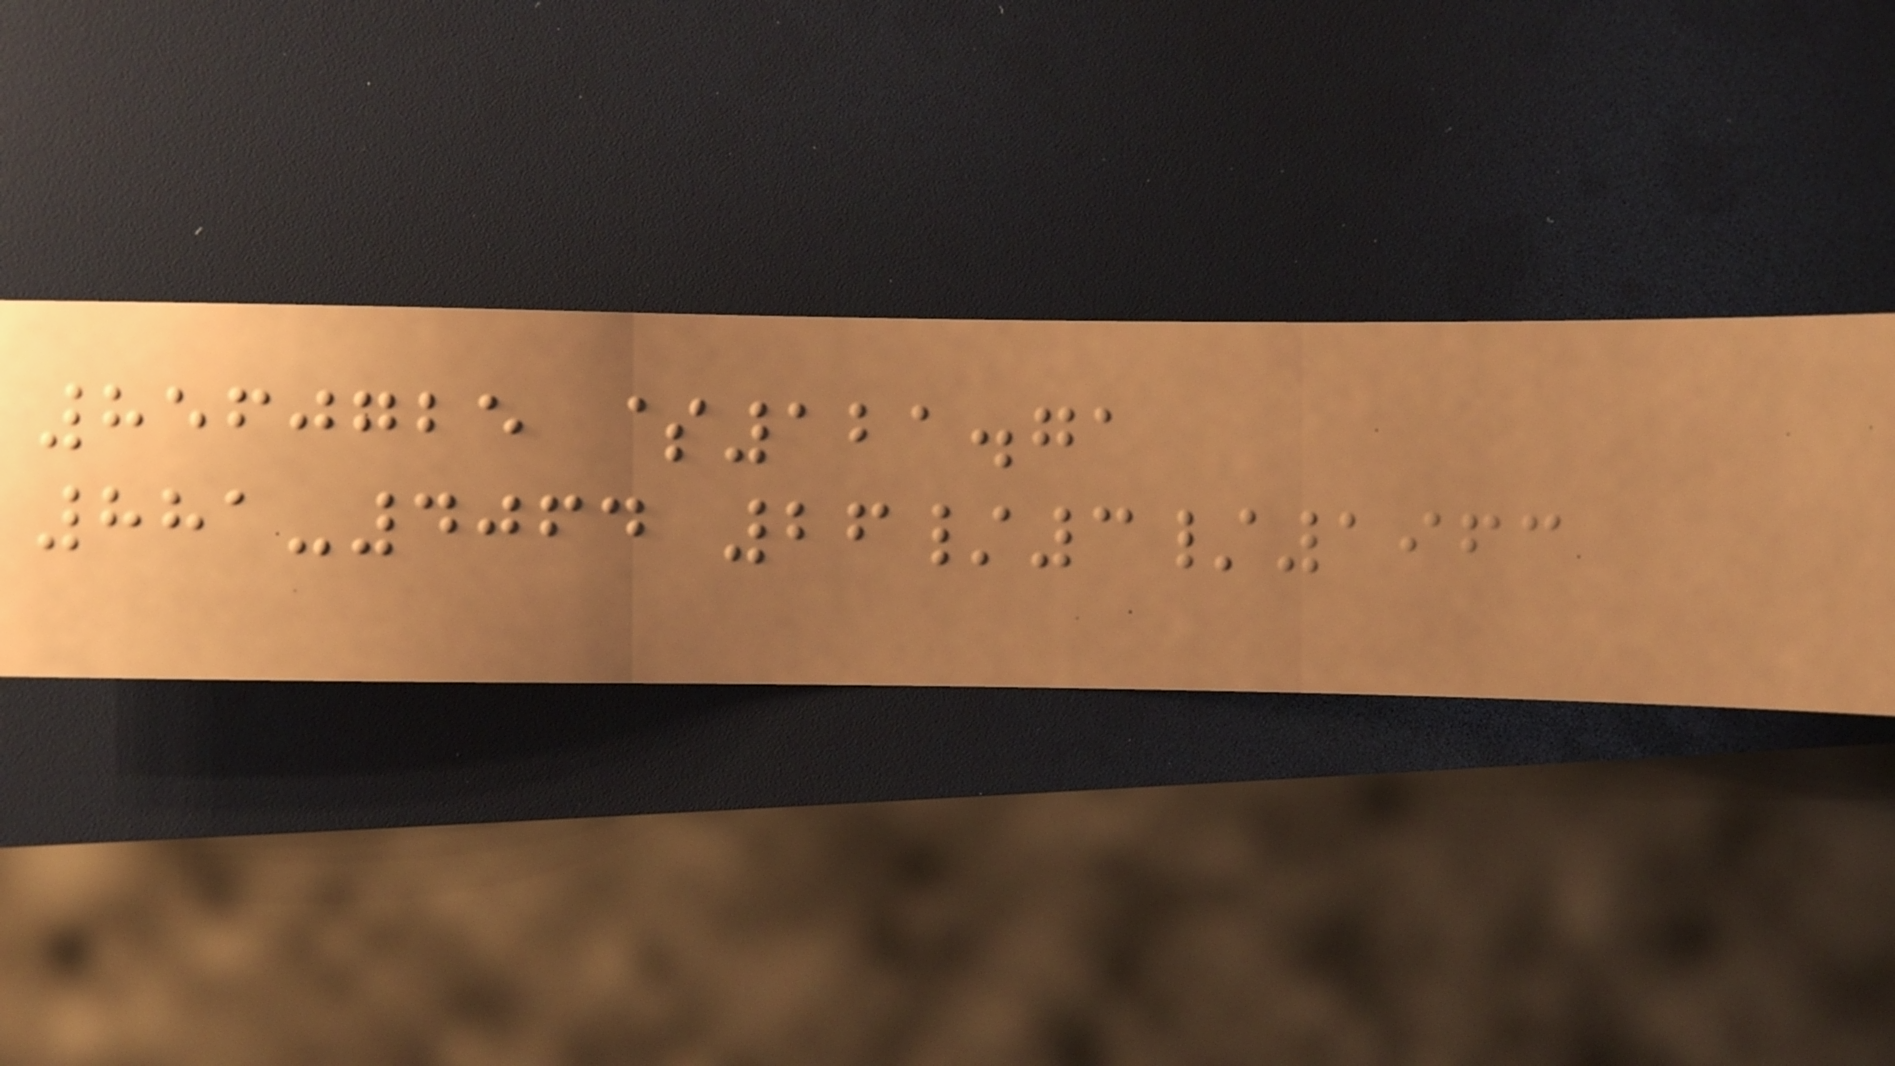8560725 $121.71
881-4064 26/3/1963
